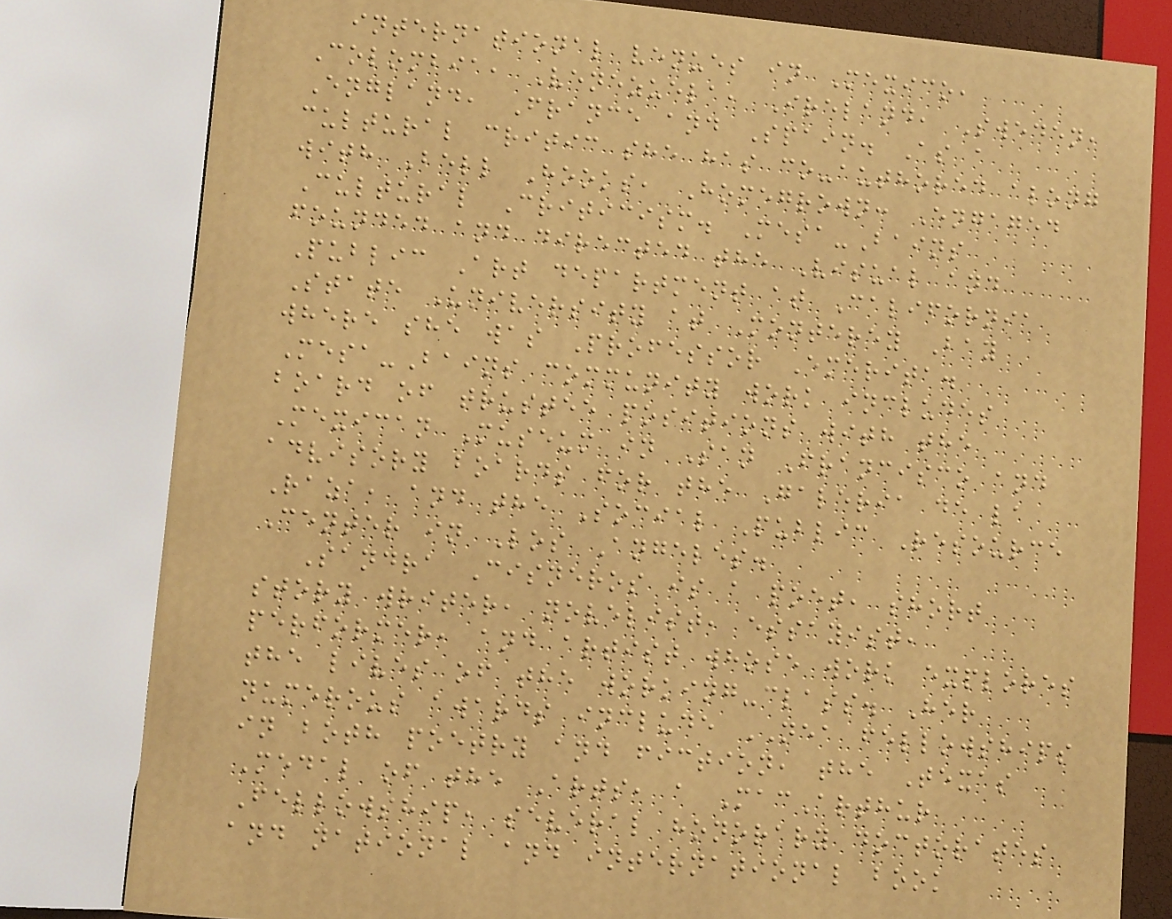international venues in Mexico,
Colombia, Venezuela, Ireland, Sweden,
England, France and Spain. As a
cultural critic she has co-authored along
with Bell Hooks, Homegrown: Engaged
Cultural Criticism. Mesa-Bains
founded and directed the Visual and
Public Art department at California
State University at Monterey Bay
where she was Professor Emerita.
Mesa-Bains community work includes
board of trustee positions with the
Mexican Museum in San Francisco and
advisory boards for the Galeria de la
Raza, and the Social Public Resource
Center in Los Angeles.
Sandra Cisneros is a poet, short
story writer, novelist, essayist,
performer, and artist whose work explores
the lives of the working-class. Her
numerous awards include NEA fellowships
in both poetry and fiction, the Texas
Medal of the Arts, a MacArthur
Fellowship, several honorary doctorates
and national and international book
